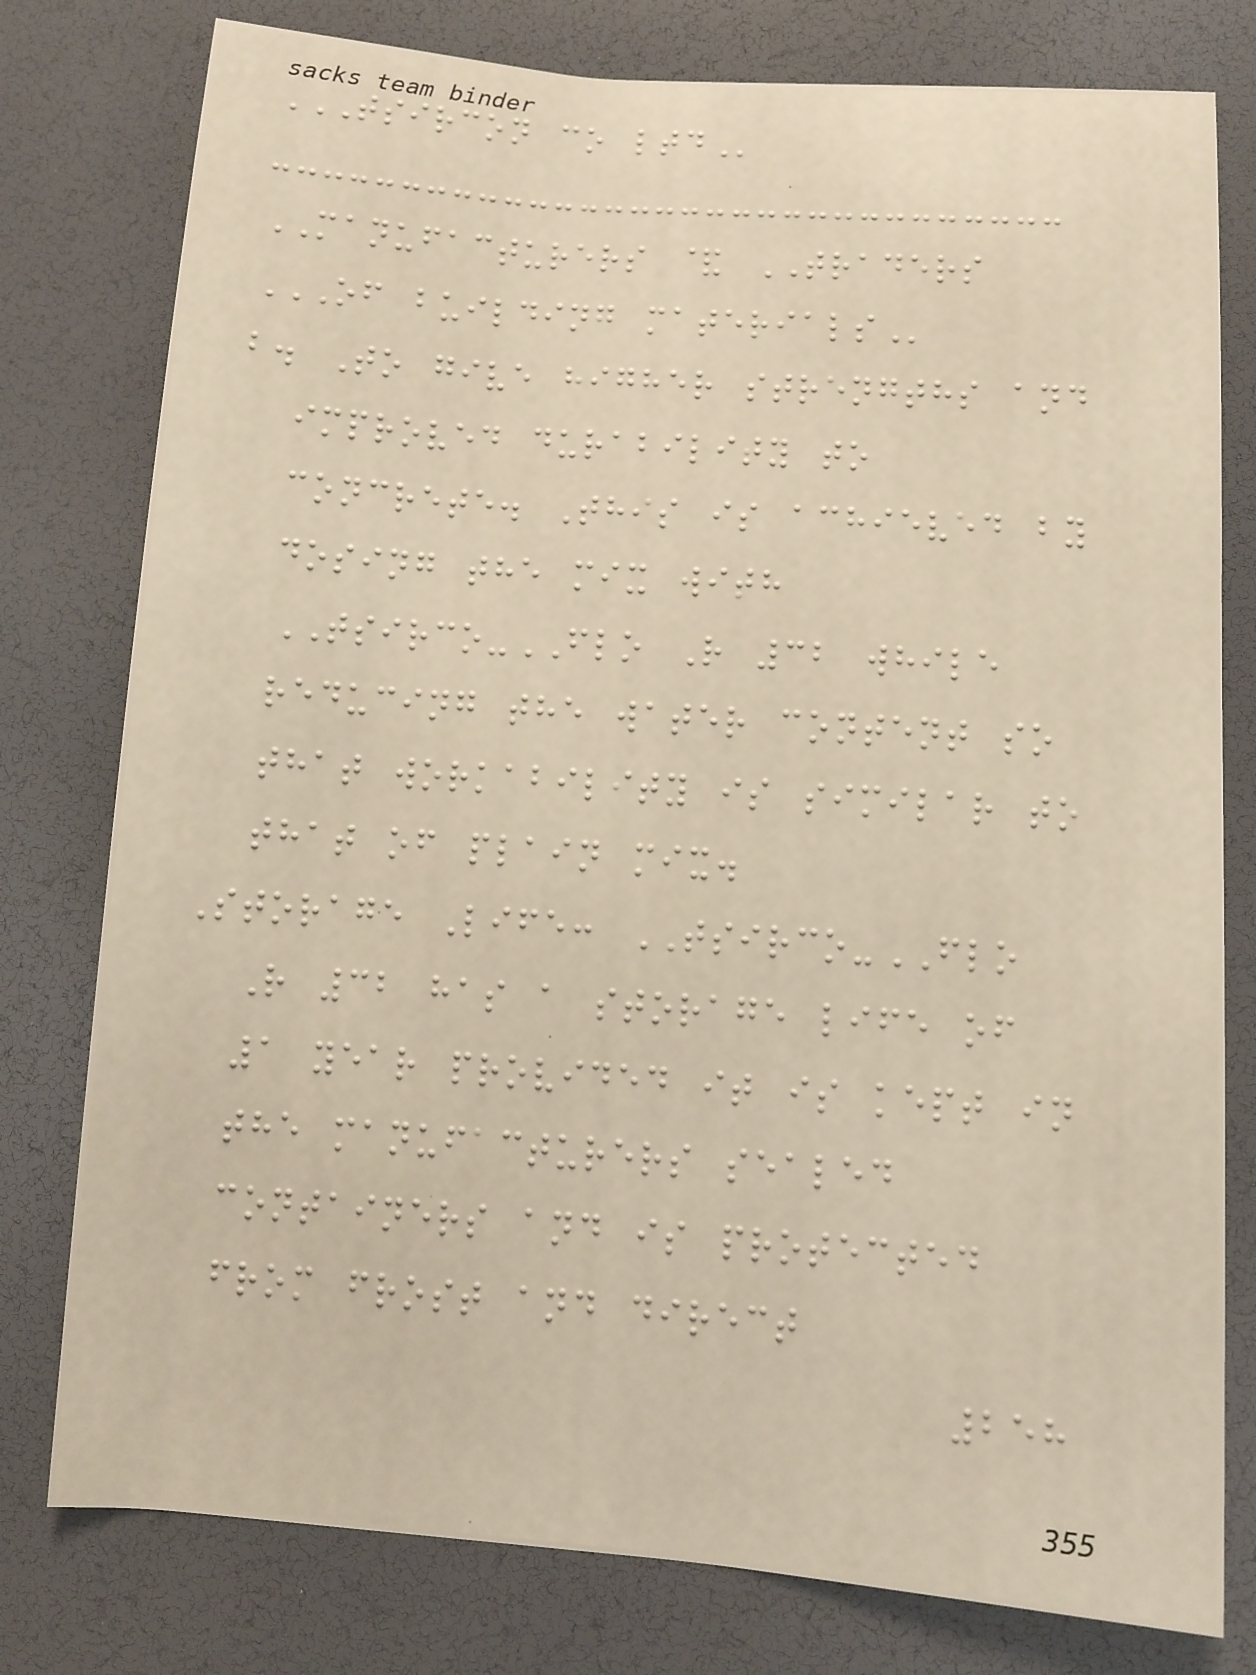TSIRCON CO LTD
MANUFACTURERS & TRADERS
OF BUILDING MATERIALS
b. To give higher strengths and
improved durability to
concrete. This is achieved by
dosing the mix with
TSIRCO-FLO R 32 while
reducing the water content so
that workability is similar to
that of plain mix.
Storage Life: TSIRCO-FLO
R 32 has a storage life of
1 year provided it is kept in
the manufacturers sealed
containers and is protected
from frost and direct
258
